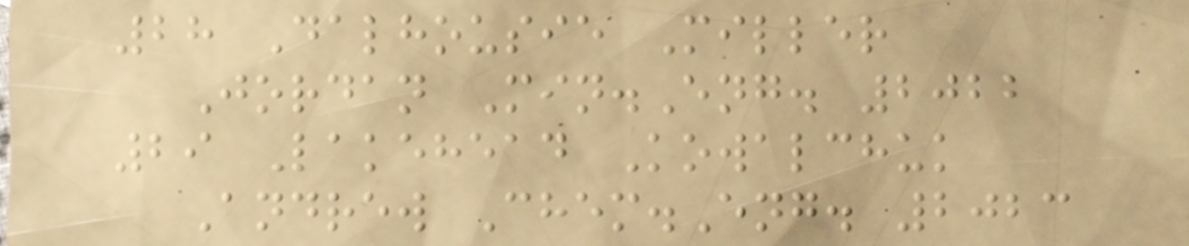28 Dalhousie Miller
Jordan Min.Eng. 2022
29 Lakehead Kowalchuk
Andrew Chem.Eng. 2023
